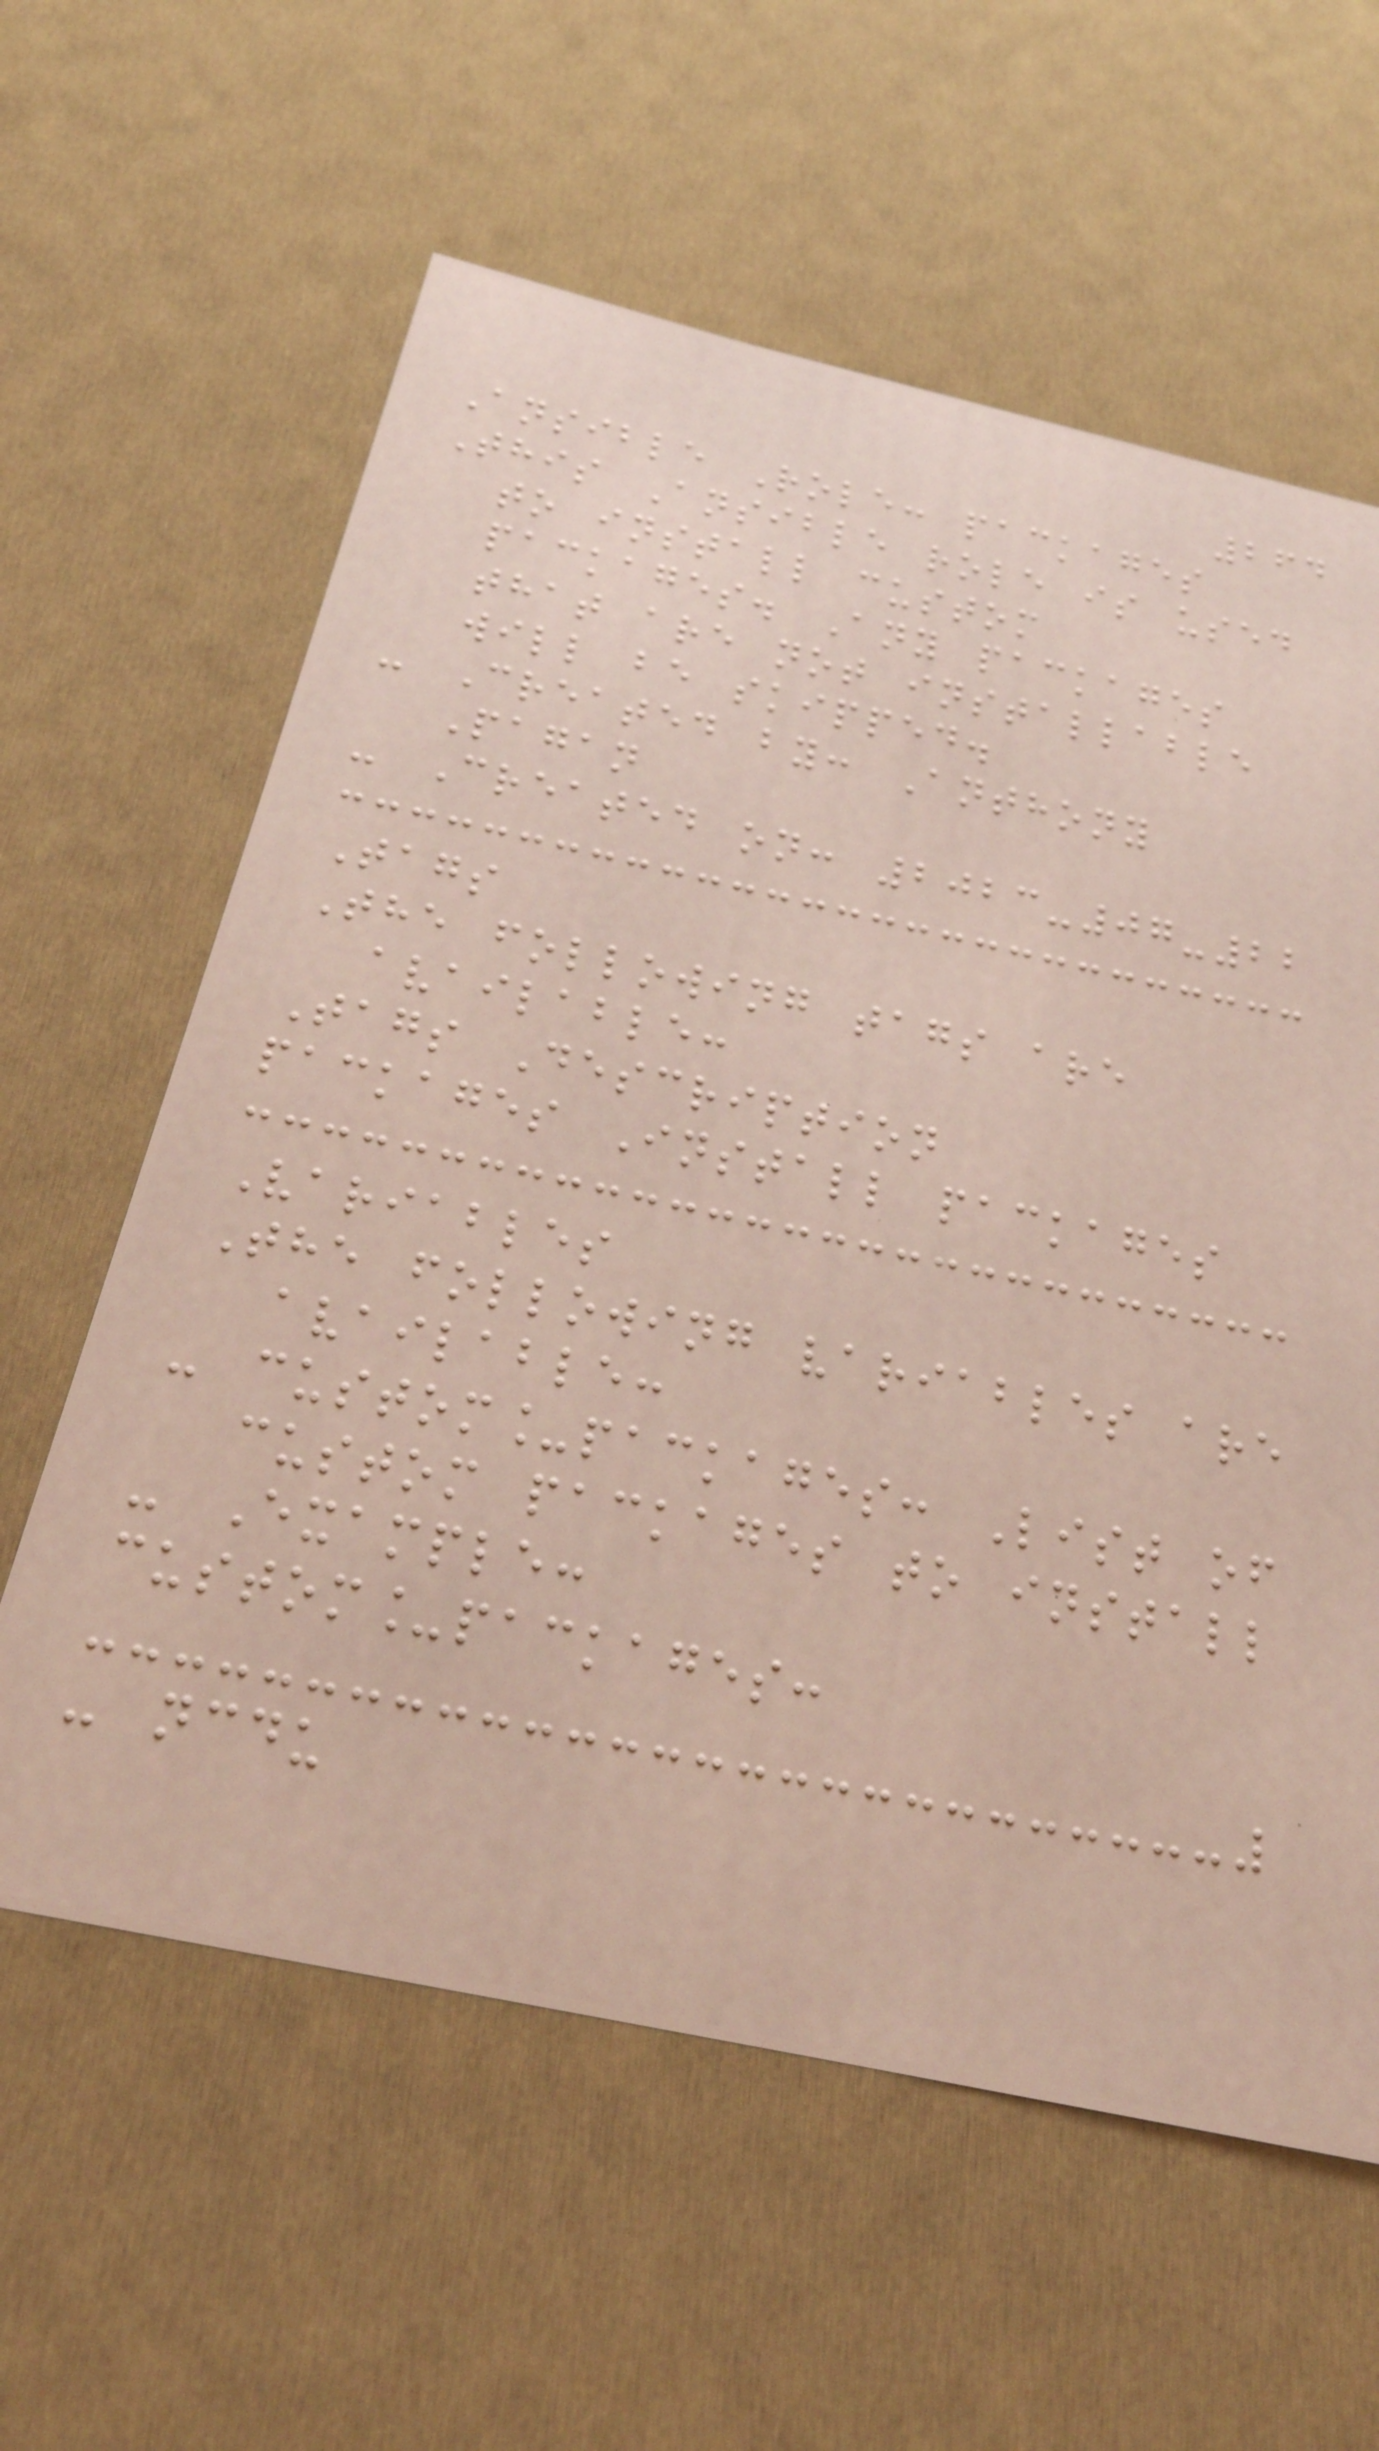264
Ansible Role: packages
This Ansible role is used
to install custom
packages. Any packages
that are not installable
will be skipped.
- Created by: Anthony
Pagan
- Created on: 2023-07-22
Tags
The following tags are
available:
Tags Description
packages Install packages
Variables
The following variables are
available:
- custom_packages: List of
custom packages to install
- Example:
custom_packages:
- ncdu
